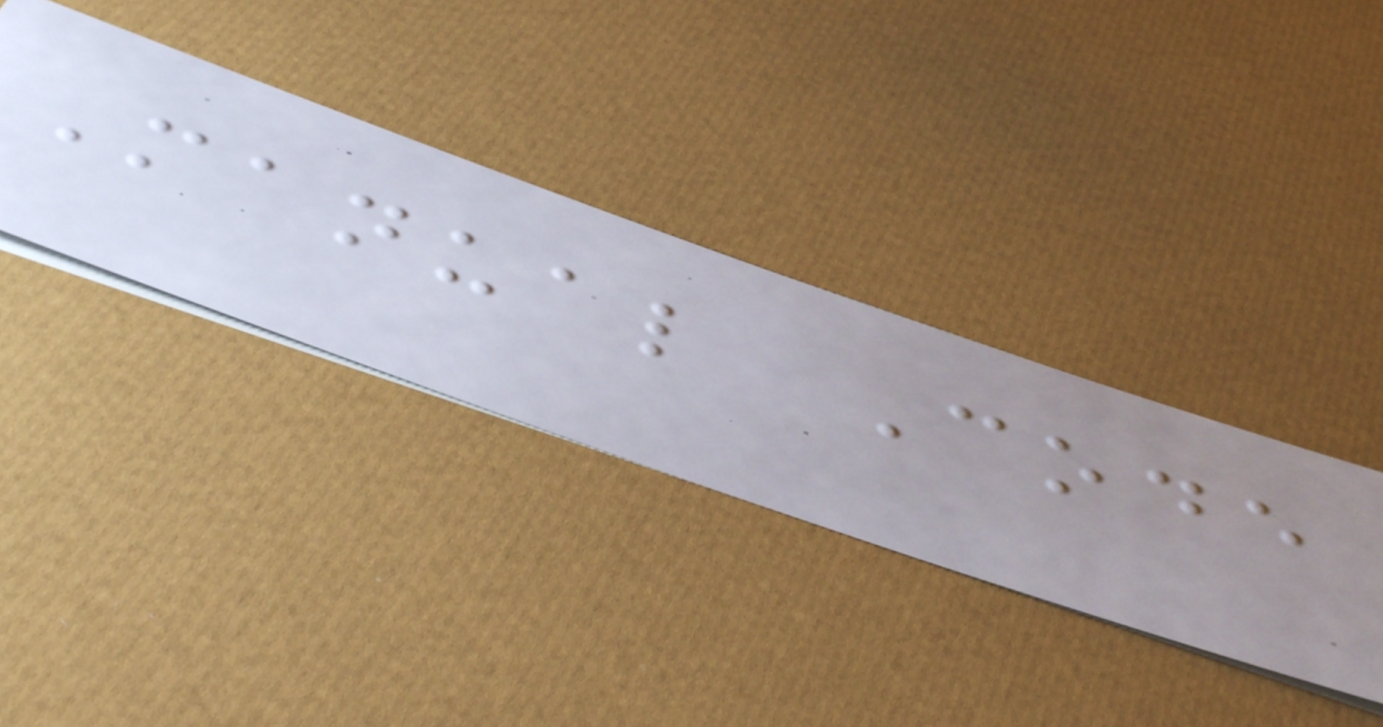Manual Code
